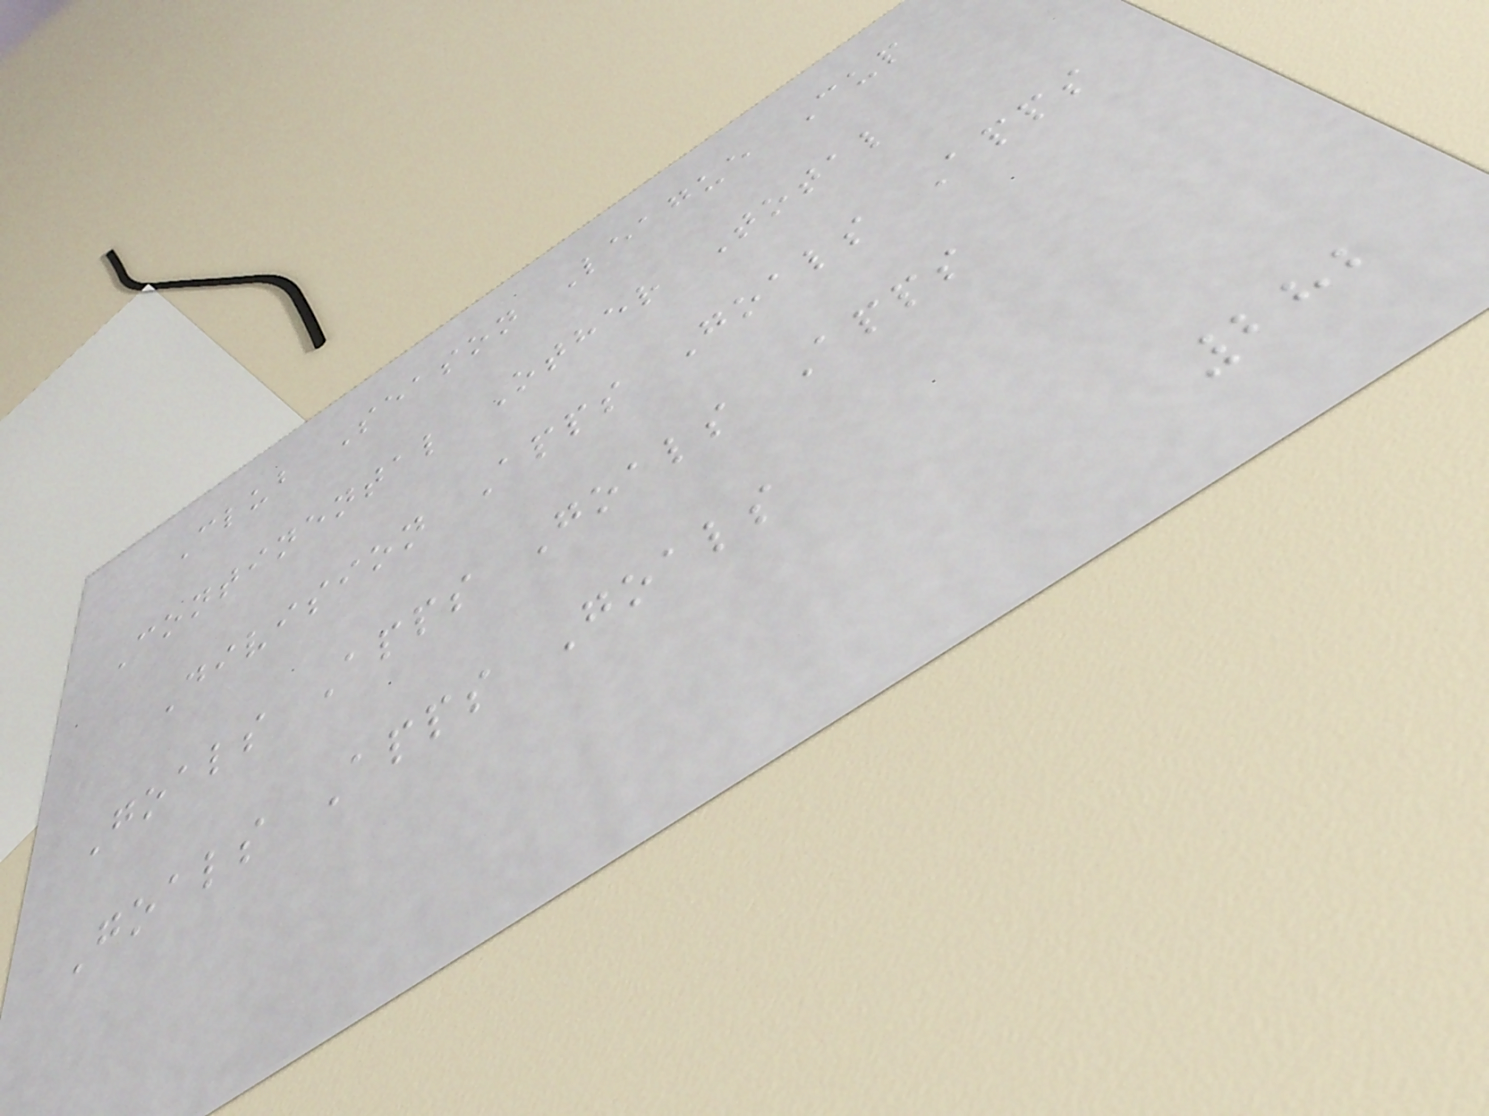Club Season League Cup
Continental Other Total
Division Apps Goals Apps
Goals Apps Goals Apps
Goals Apps Goals
282
